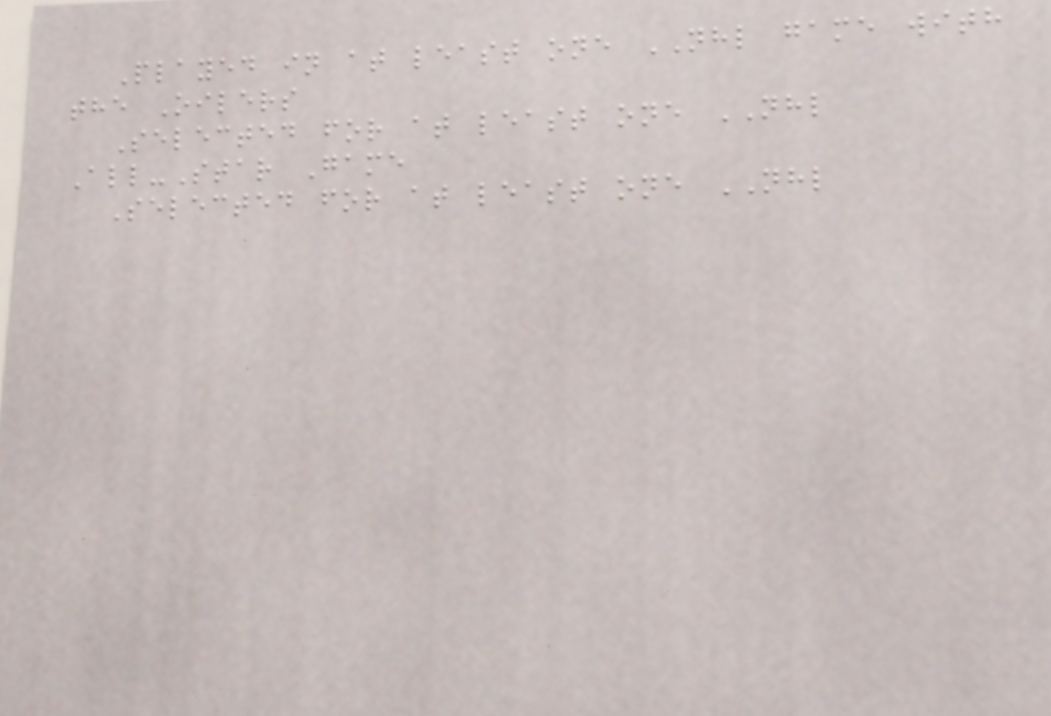Played in at least one NHL game with
the Oilers
Selected for at least one NHL
All-Star Game
Selected for at least one NHL
